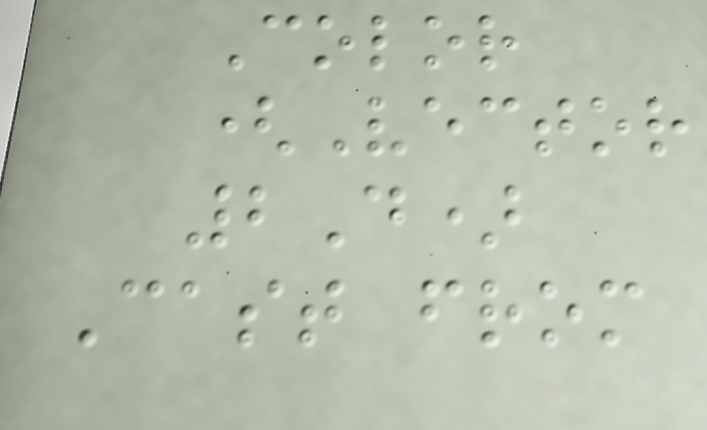Color
(Vector
2D)
Cast from
